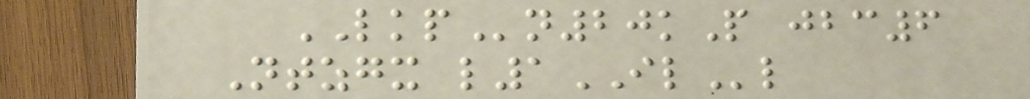LKPn20kP jbc6
Ntzgx l1ILl
